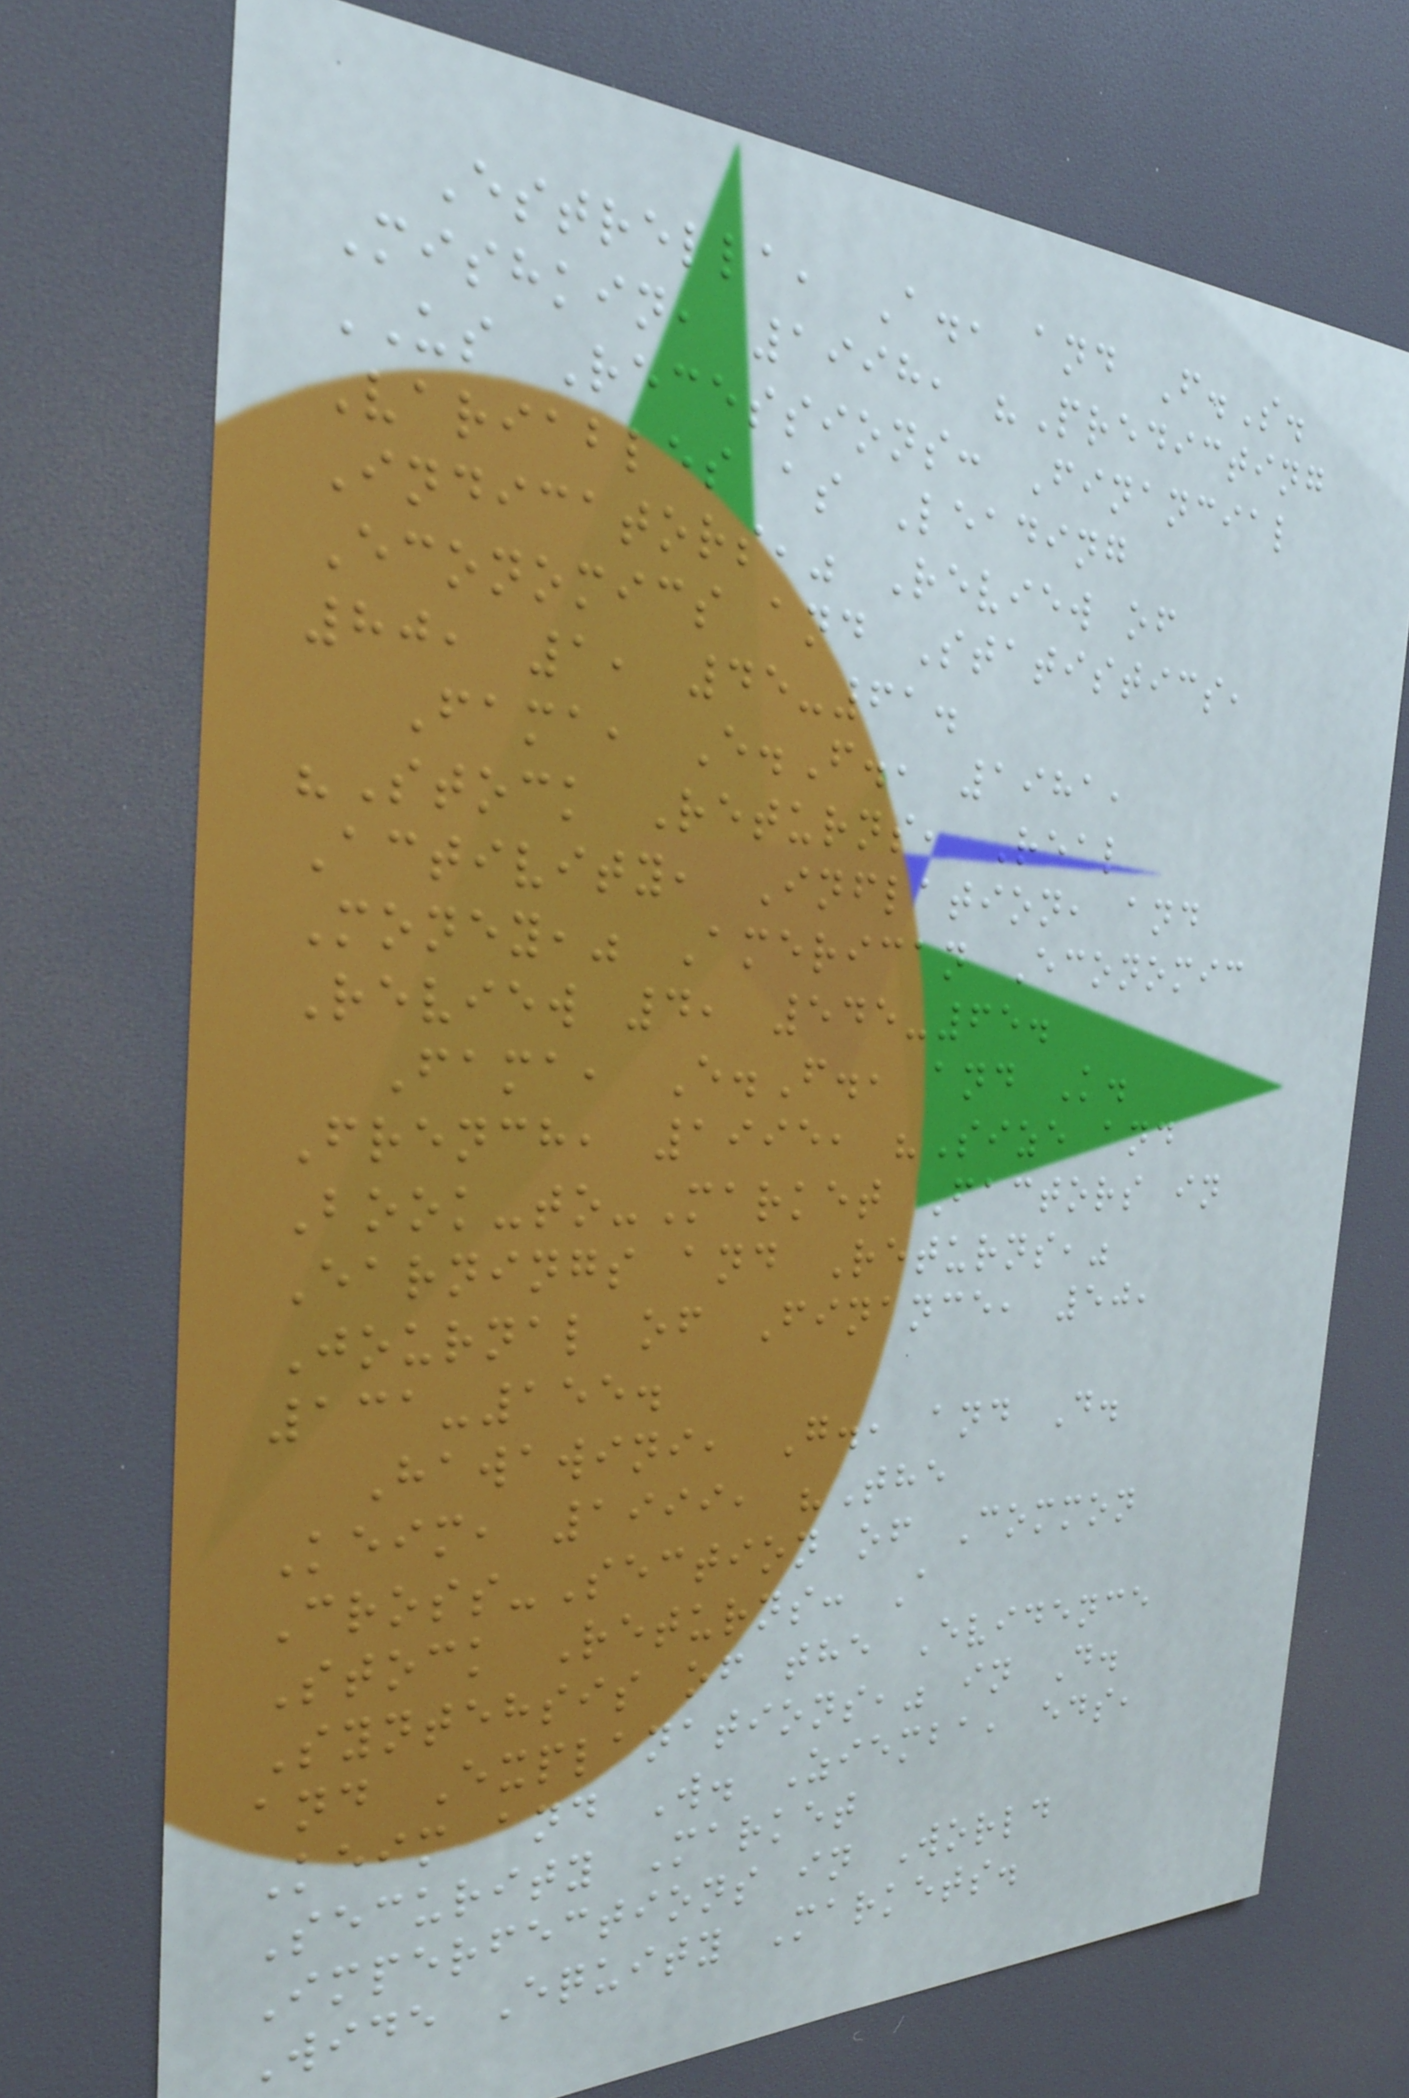Estrella, A., and F.S.
Mishkin, 1998, "Predicting
US Recessions: Financial
Variables as Leading
Indicators," Review of
Economics and Statistics,
80, 1, 45-61.
Fama, E.F., 1981,
"Stock Returns, Real
Activity, Inflation, and
Money," American Economic
Review 4, 545-65.
Fama, E.F., and K.
French, 1995, "Size and
Book-to-Market Factors in
Earnings and Returns,"
Journal of Finance, 50,
131-155.
Hawawini, G., and D.
Keim, 1999, "The
Cross-Section of Common
Stock Returns: A
Syntehsis of the Evidence
and Explanations," in D.
Keim and W. Ziemba, eds,
Security Market
Imperfections in World
Wide Equity Markets.
